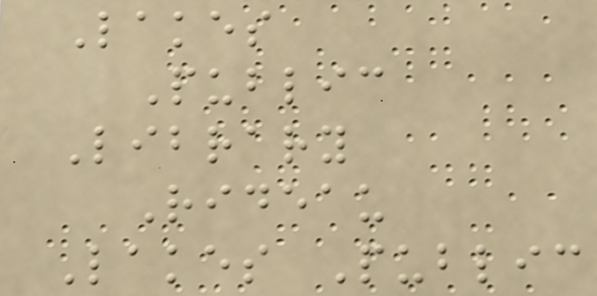Lakes
Public
Library
Rideau
Lakes Public
